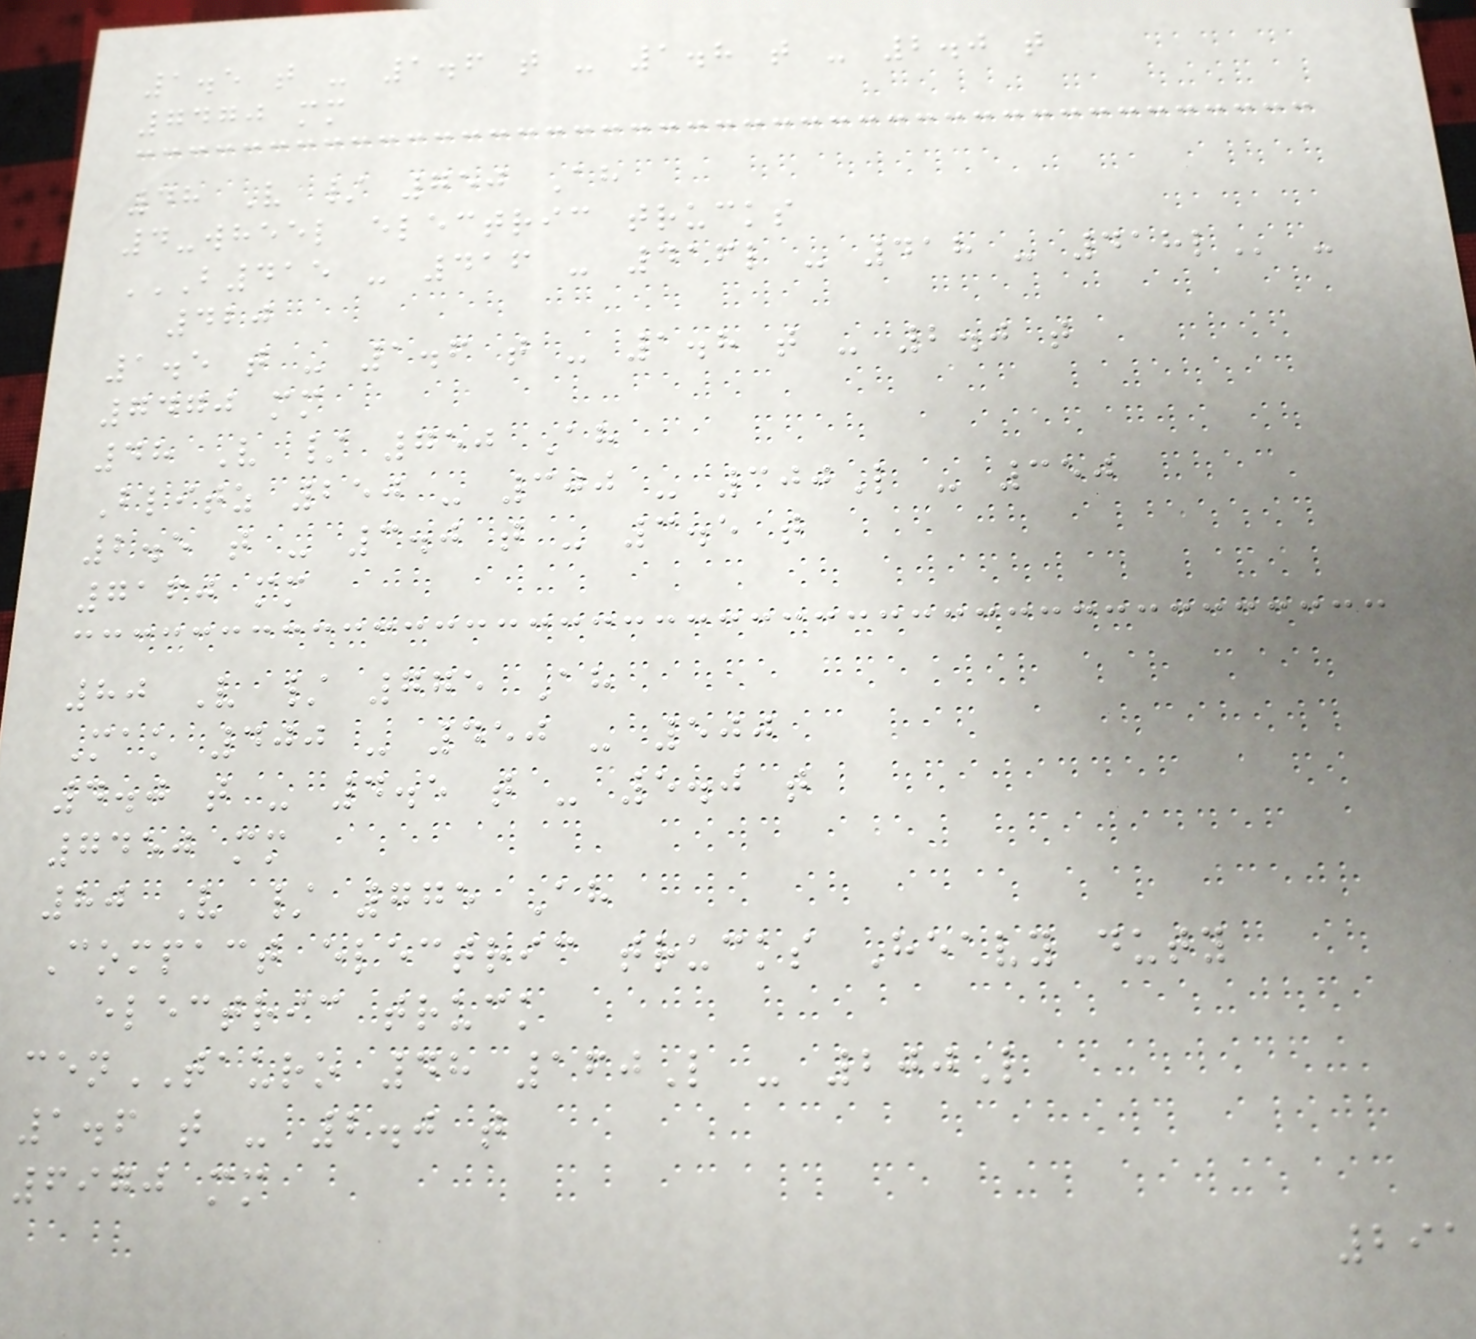1.5 t - 1.6 t - 1.8 t - 2.0 t
7470 mm
48 V / 750 Ah
4-wheel electric trucks
B415 - 416 - 416L - 418 - 418L -
420
1.5 t - 1.6 t - 1.8 t - 2.0 t
7470 mm
48 V / 750 Ah
Blitz 250 - 300 - 300L - 350
2.5 t - 3.0 t - 3.5 t
7160 mm
80 V / 775 Ah
Mak 400 - 450 - 500
4.0 t - 4.5 t - 5.0 t
7450 mm
80 V / 775 Ah
Compact electric trucks Heavy duty
electric truck
cenTAURO 48 160L - 200L
1.6 t - 2.0 t
6970 mm
291
